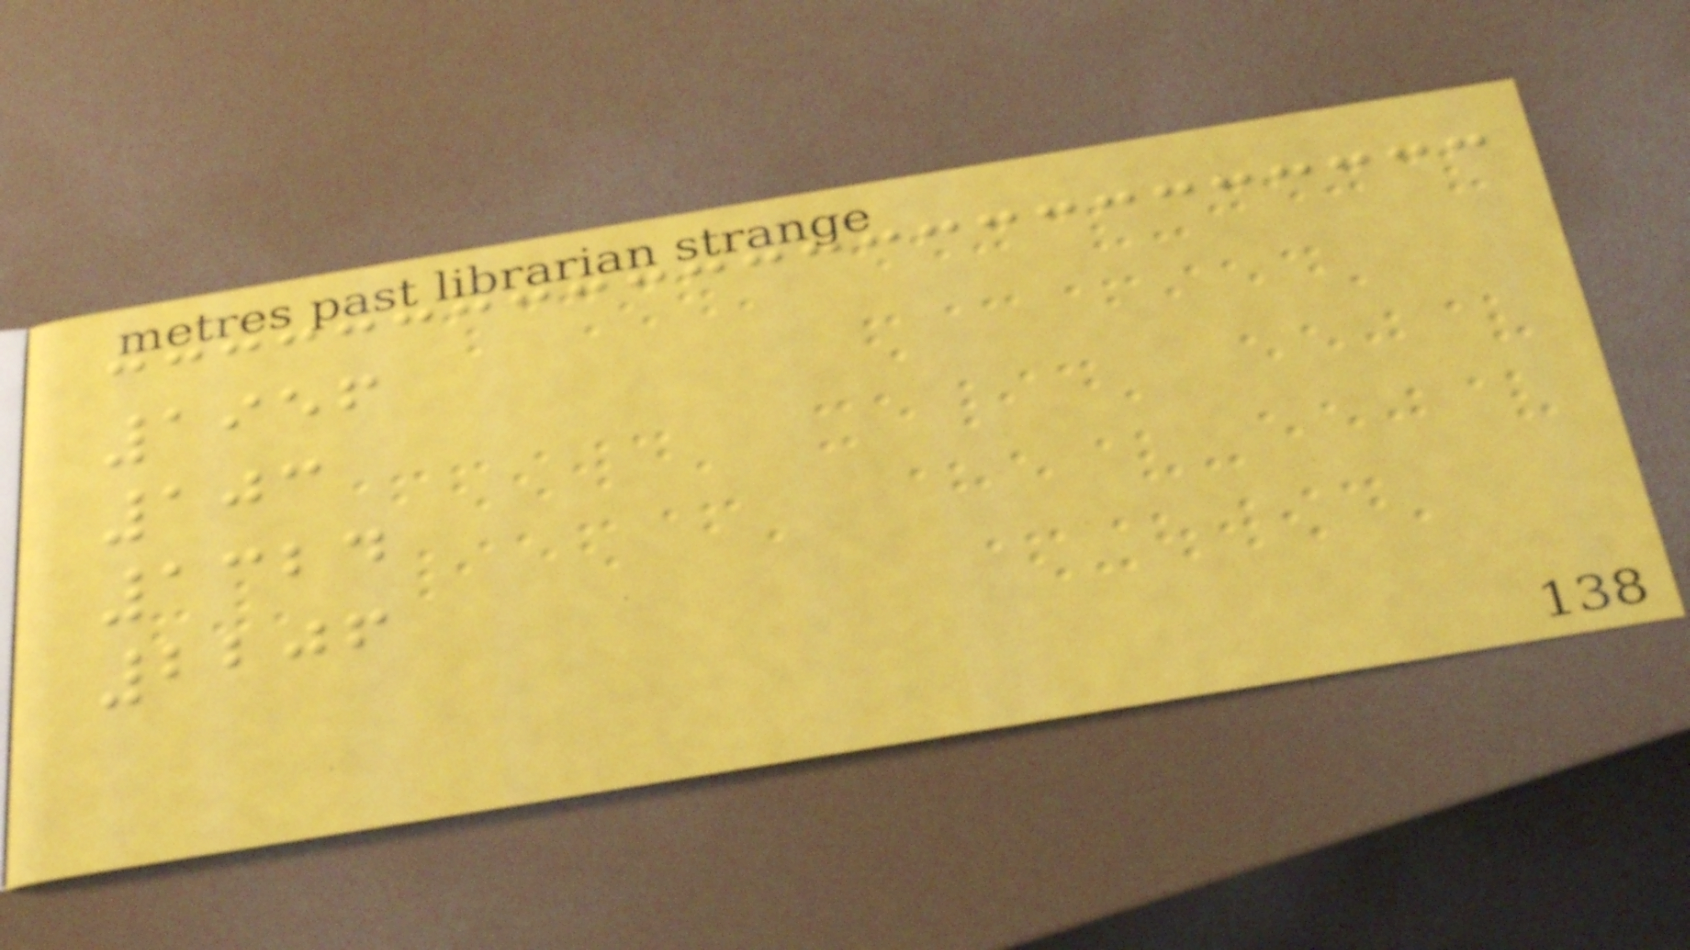1956
103
1324
2206
